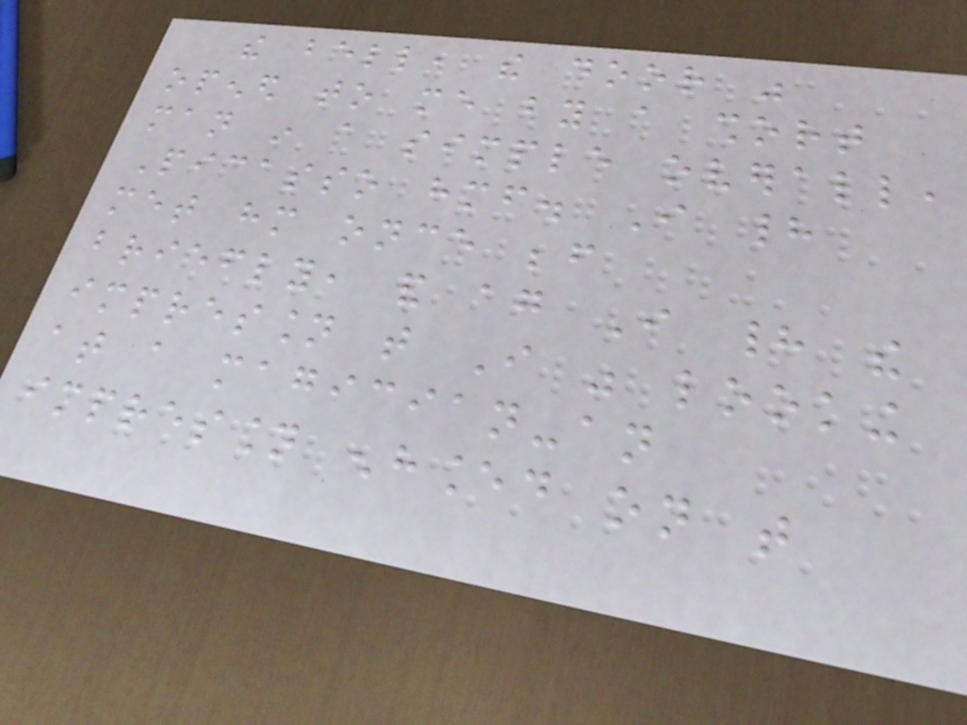the bell, the door was
opened to me by a short
man in a simple overall,
Picasso himself. I had
met him once before
briefly, and again I had the
impression that I was looking
at a magician-an
impression enhanced on that
